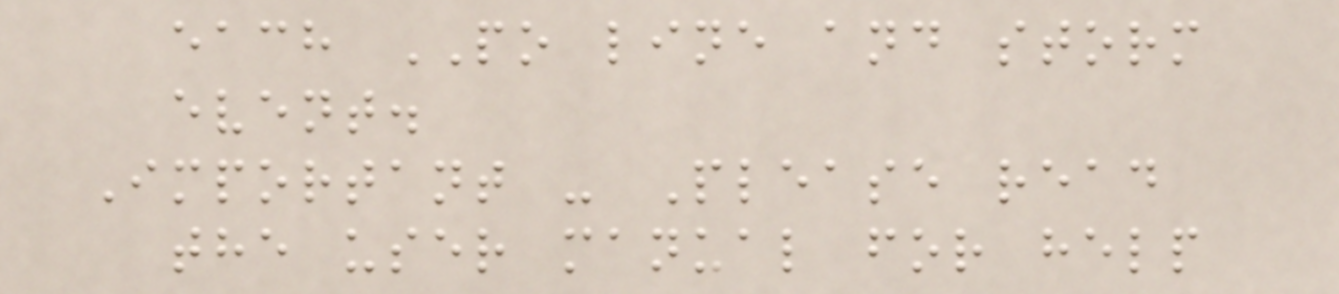each PO line and storm
event.
Important - Please read
the user manual for help
